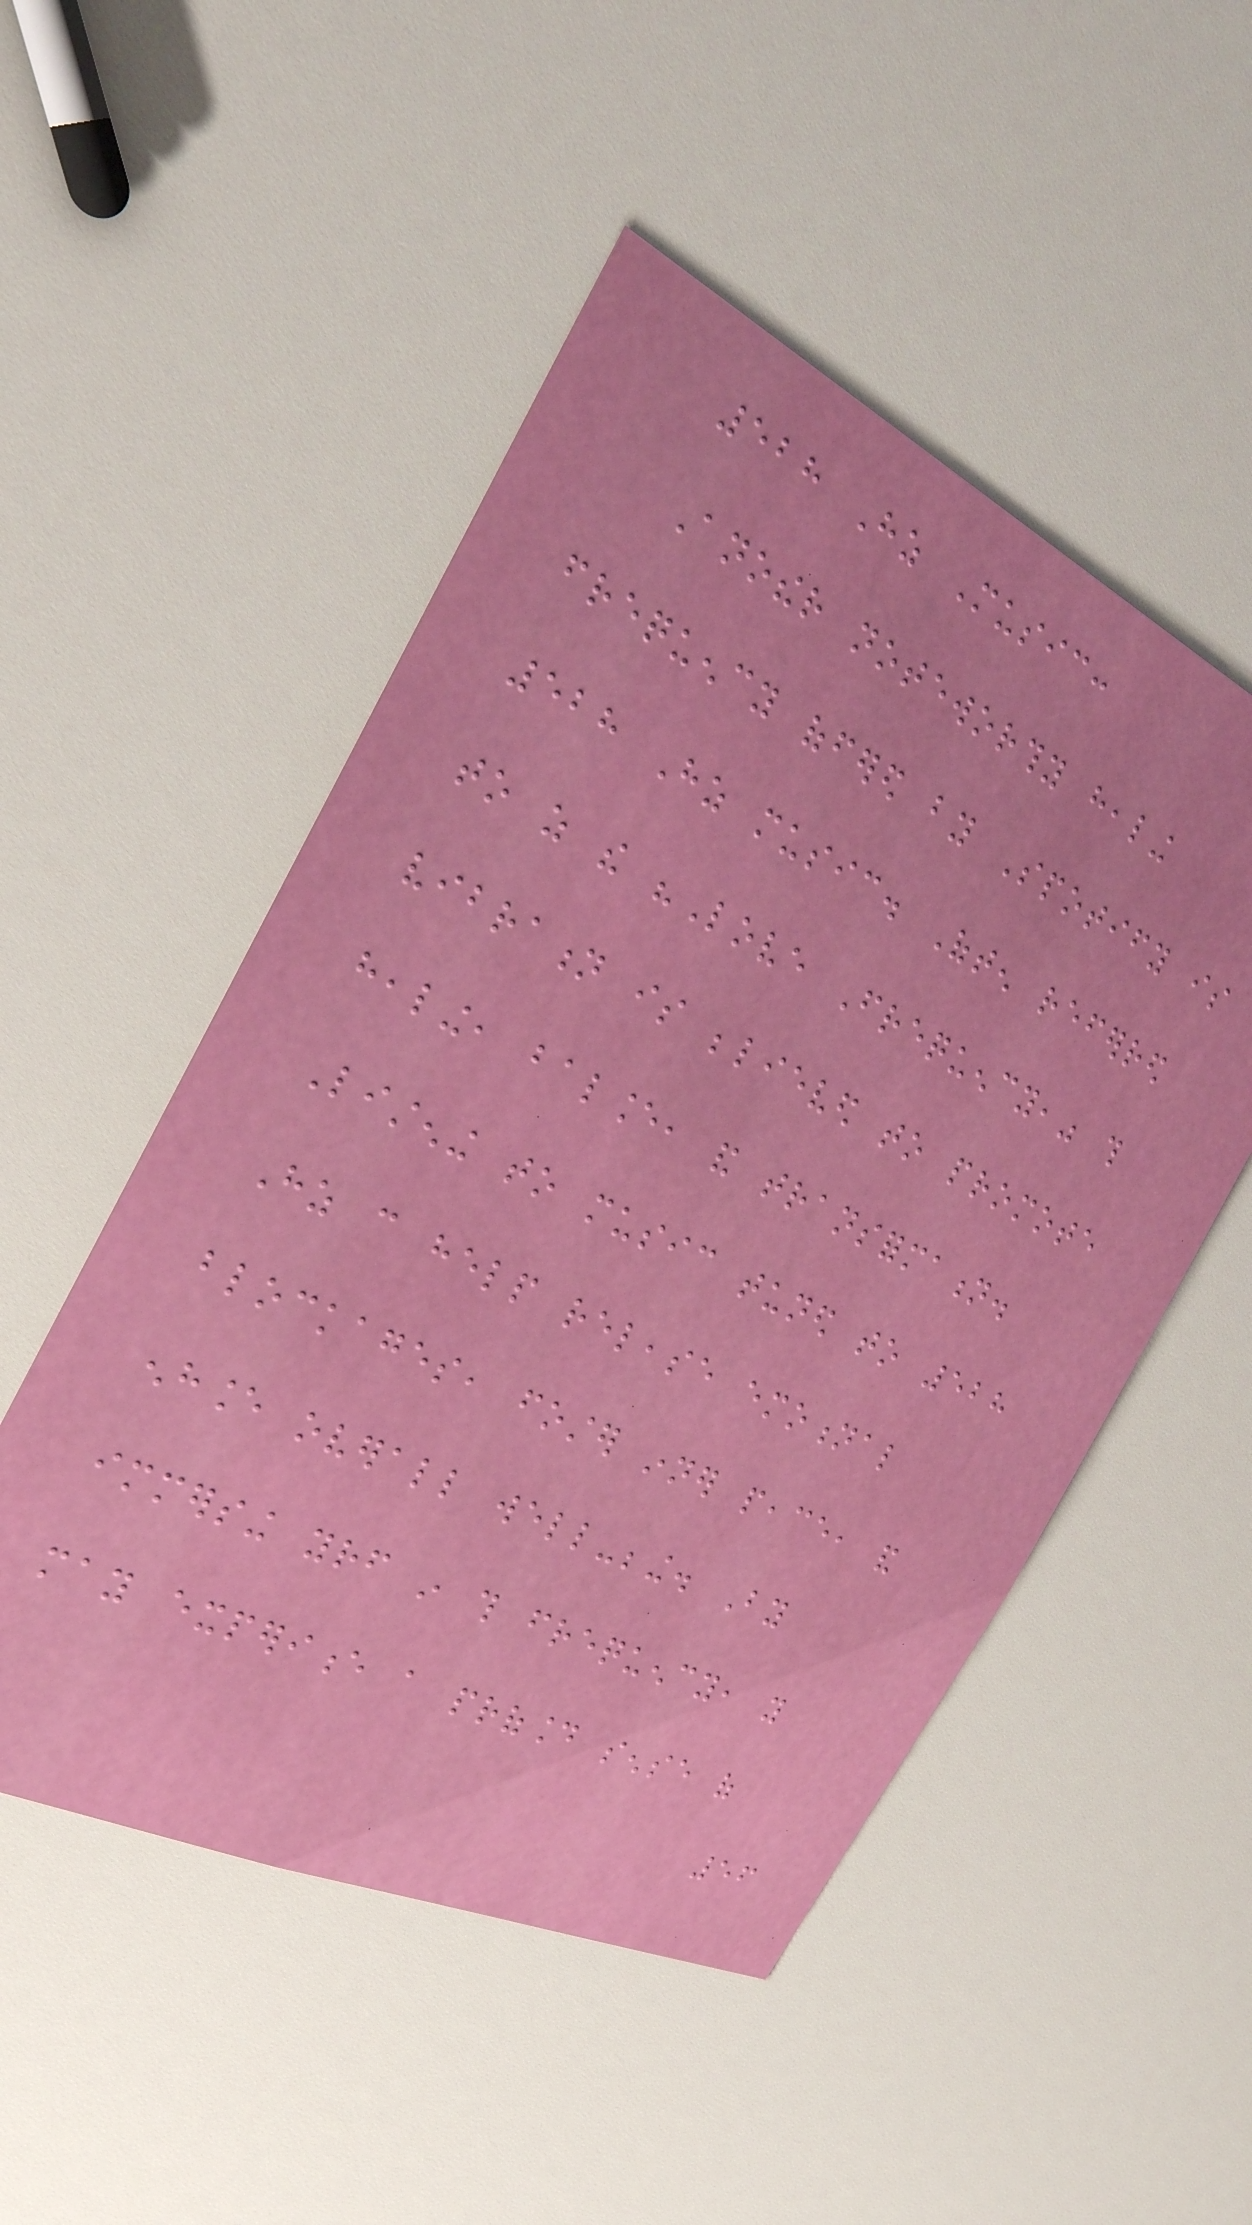528 Hz Music:
Another noteworthy healing
frequency offered by Spotify is
528 Hz music. Often referred
to as the "Love Frequency," this
vibration is believed to promote
healing, balance, and transformation.
Listening to music tuned to 528
Hz can help release emotional
blockages, foster inner peace, and
enhance overall well-being. By
immersing yourself in this frequency, you
may experience a profound sense of
56
